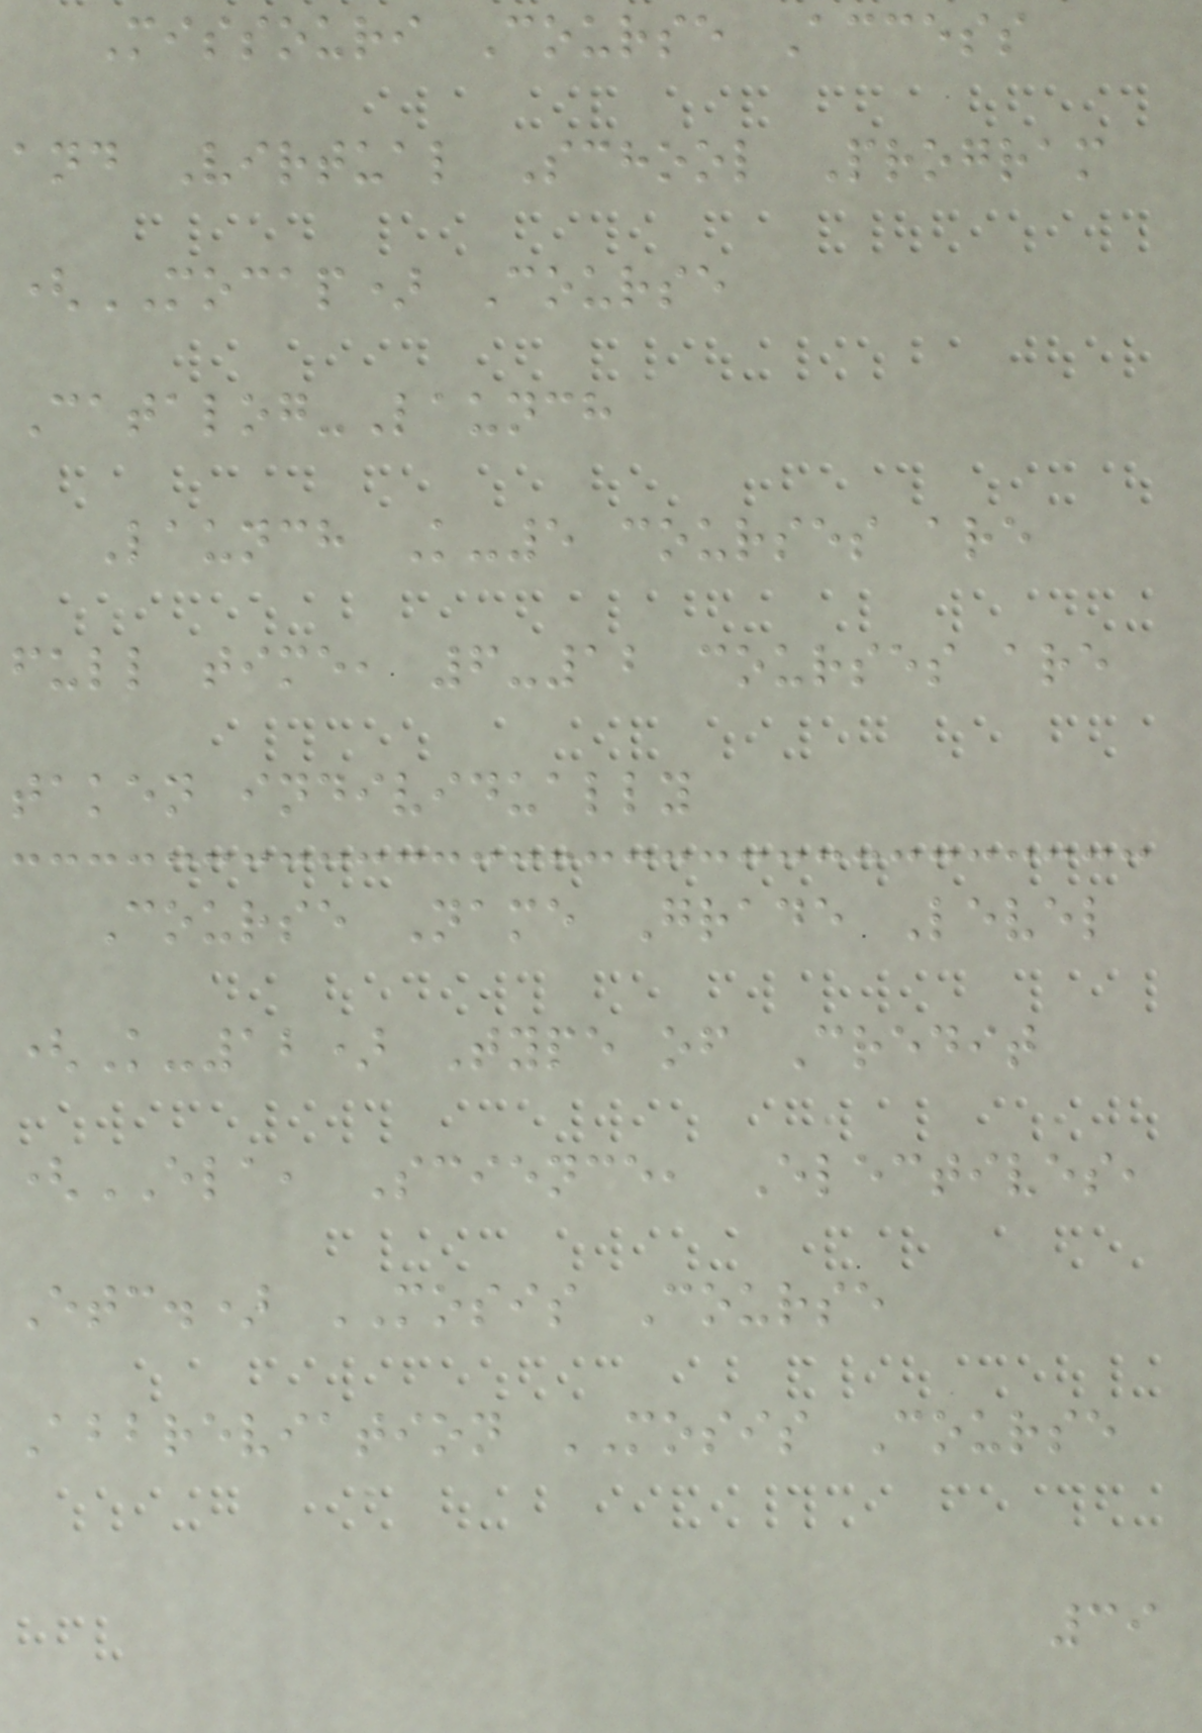Missouri Course Access
and Virtual School Program
(MOCAP) Course
Catalog-Launch
Launch K-5 courses are
full time, 6-12 courses are
taken individually
Course Name Grade Level
(K-12) Type of Credit
(ELA, Science, Electives,
Etc.) MOSIS Course
Abbreviation MOSIS Course
39
